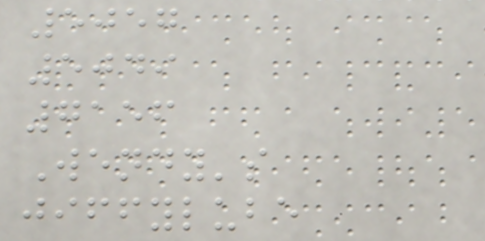5057
5049
7156
Wendy's
jiffylube
